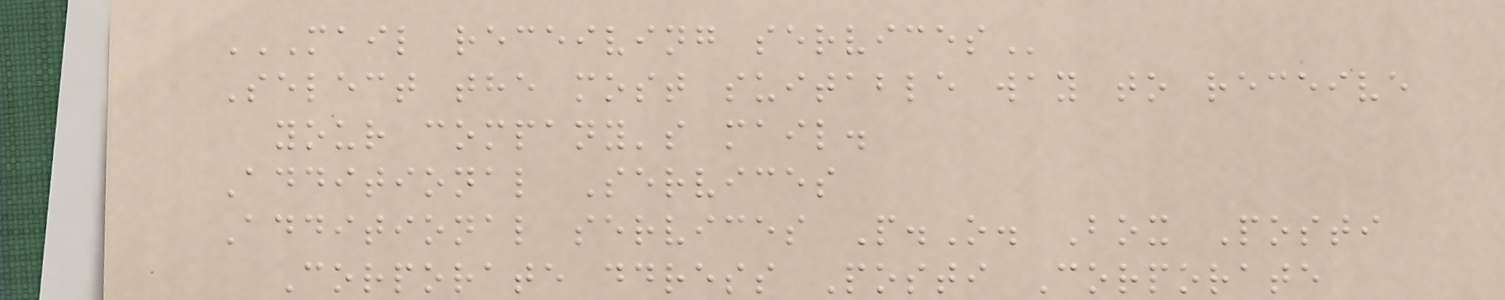MAIL RECEIVING SERVICES
Select the most suitable way to receive
your company's mail.
Additional Services
Additional services P.O. Box Posti
Corporate ddress Posti Corporate
